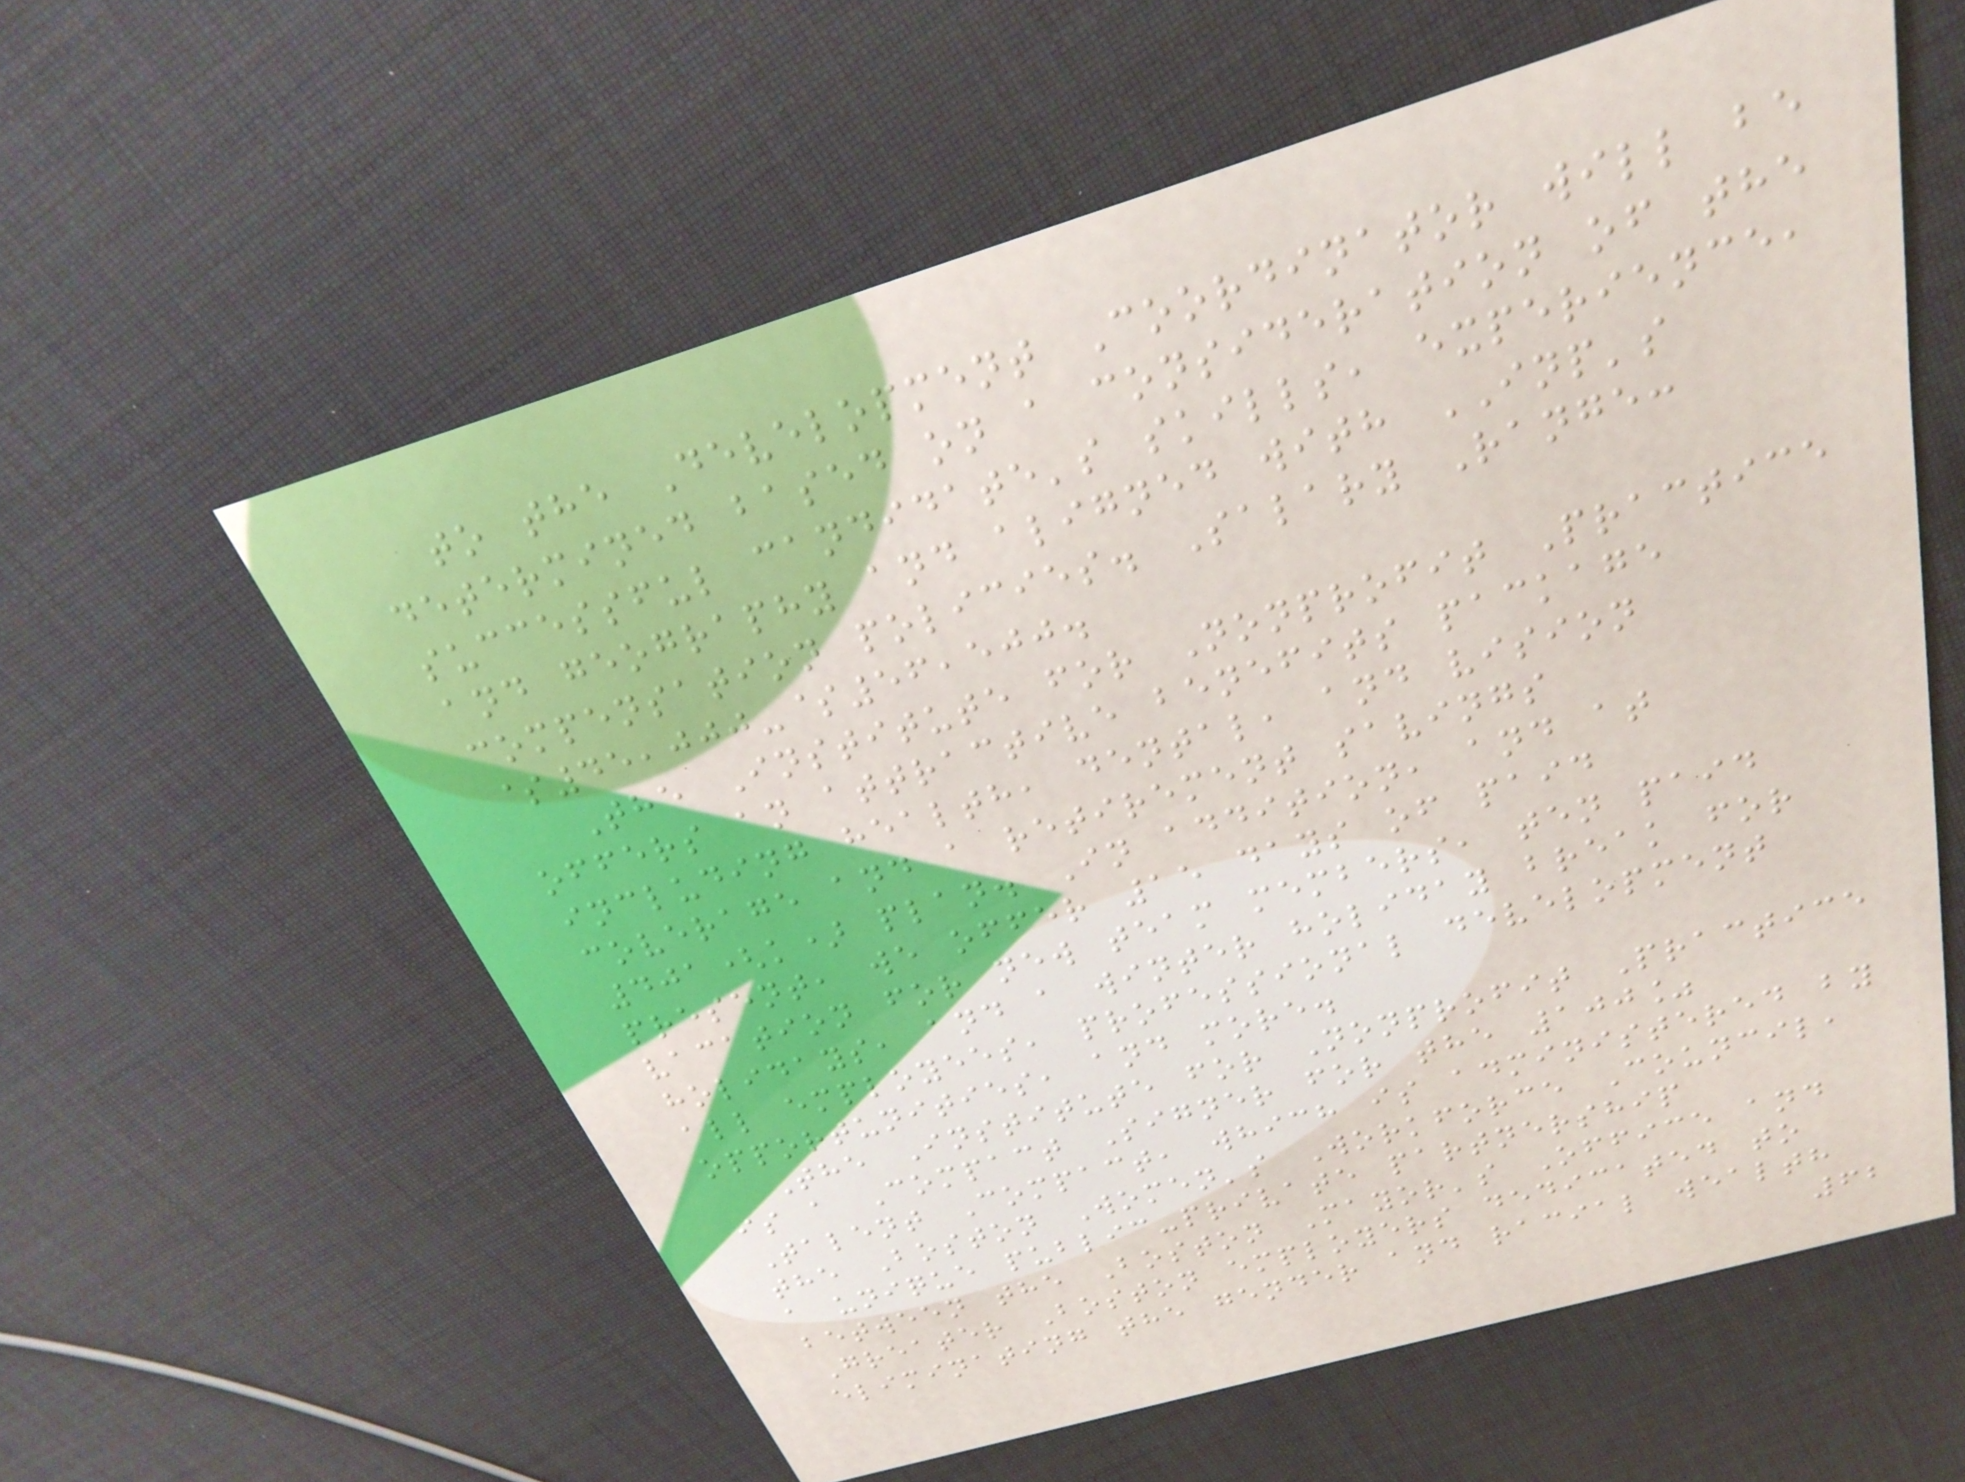to the Development Coordinator will be
determined based on a consideration of the
successful candidate's skills, experience,
and geography and aligned with INP's
compensation policies. Salary Range:
$45,000-$56,500.
The Institute for Nonprofit Practice
offers an attractive benefits package
including health, dental, and vision
coverage and a retirement savings
401(k) plan. In addition, and at
present, we offer 15 days of paid
vacation for new team members, ten paid
holidays, and a winter holiday break for
all employees, professional development
opportunities, and more.
The Institute for Nonprofit Practice
is a Compact Signer for the 100%
Talent Compact, which is administered by
the Boston Women's Workforce Council,
a unique public-private partnership
between the Boston Mayor's Office and
Greater Boston employers dedicated to
eliminating the gender and racial wealth
62
